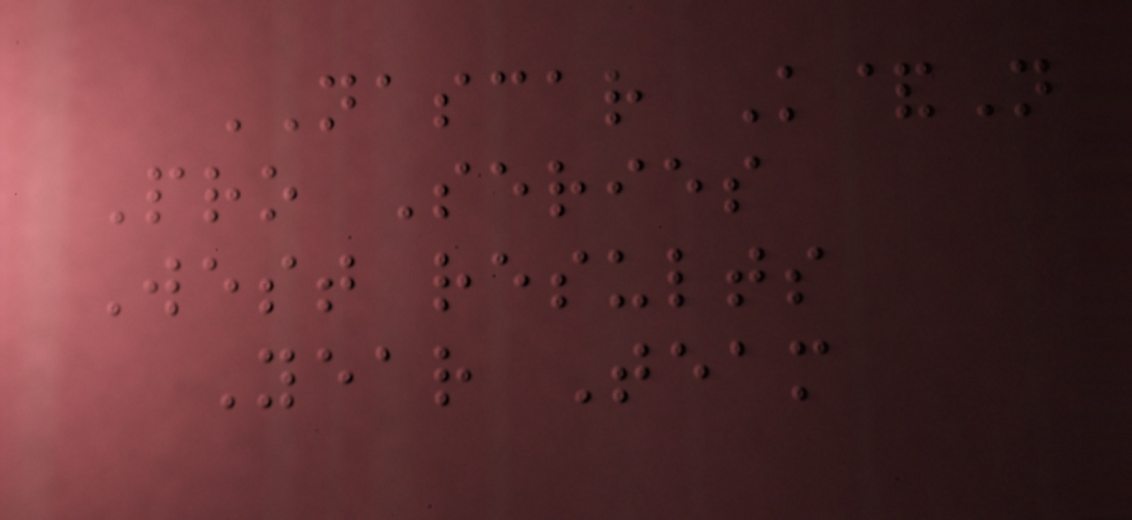NASCAR K&N
Pro Series
West results
Year Team
